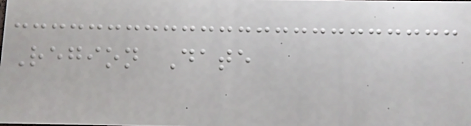Region Date
